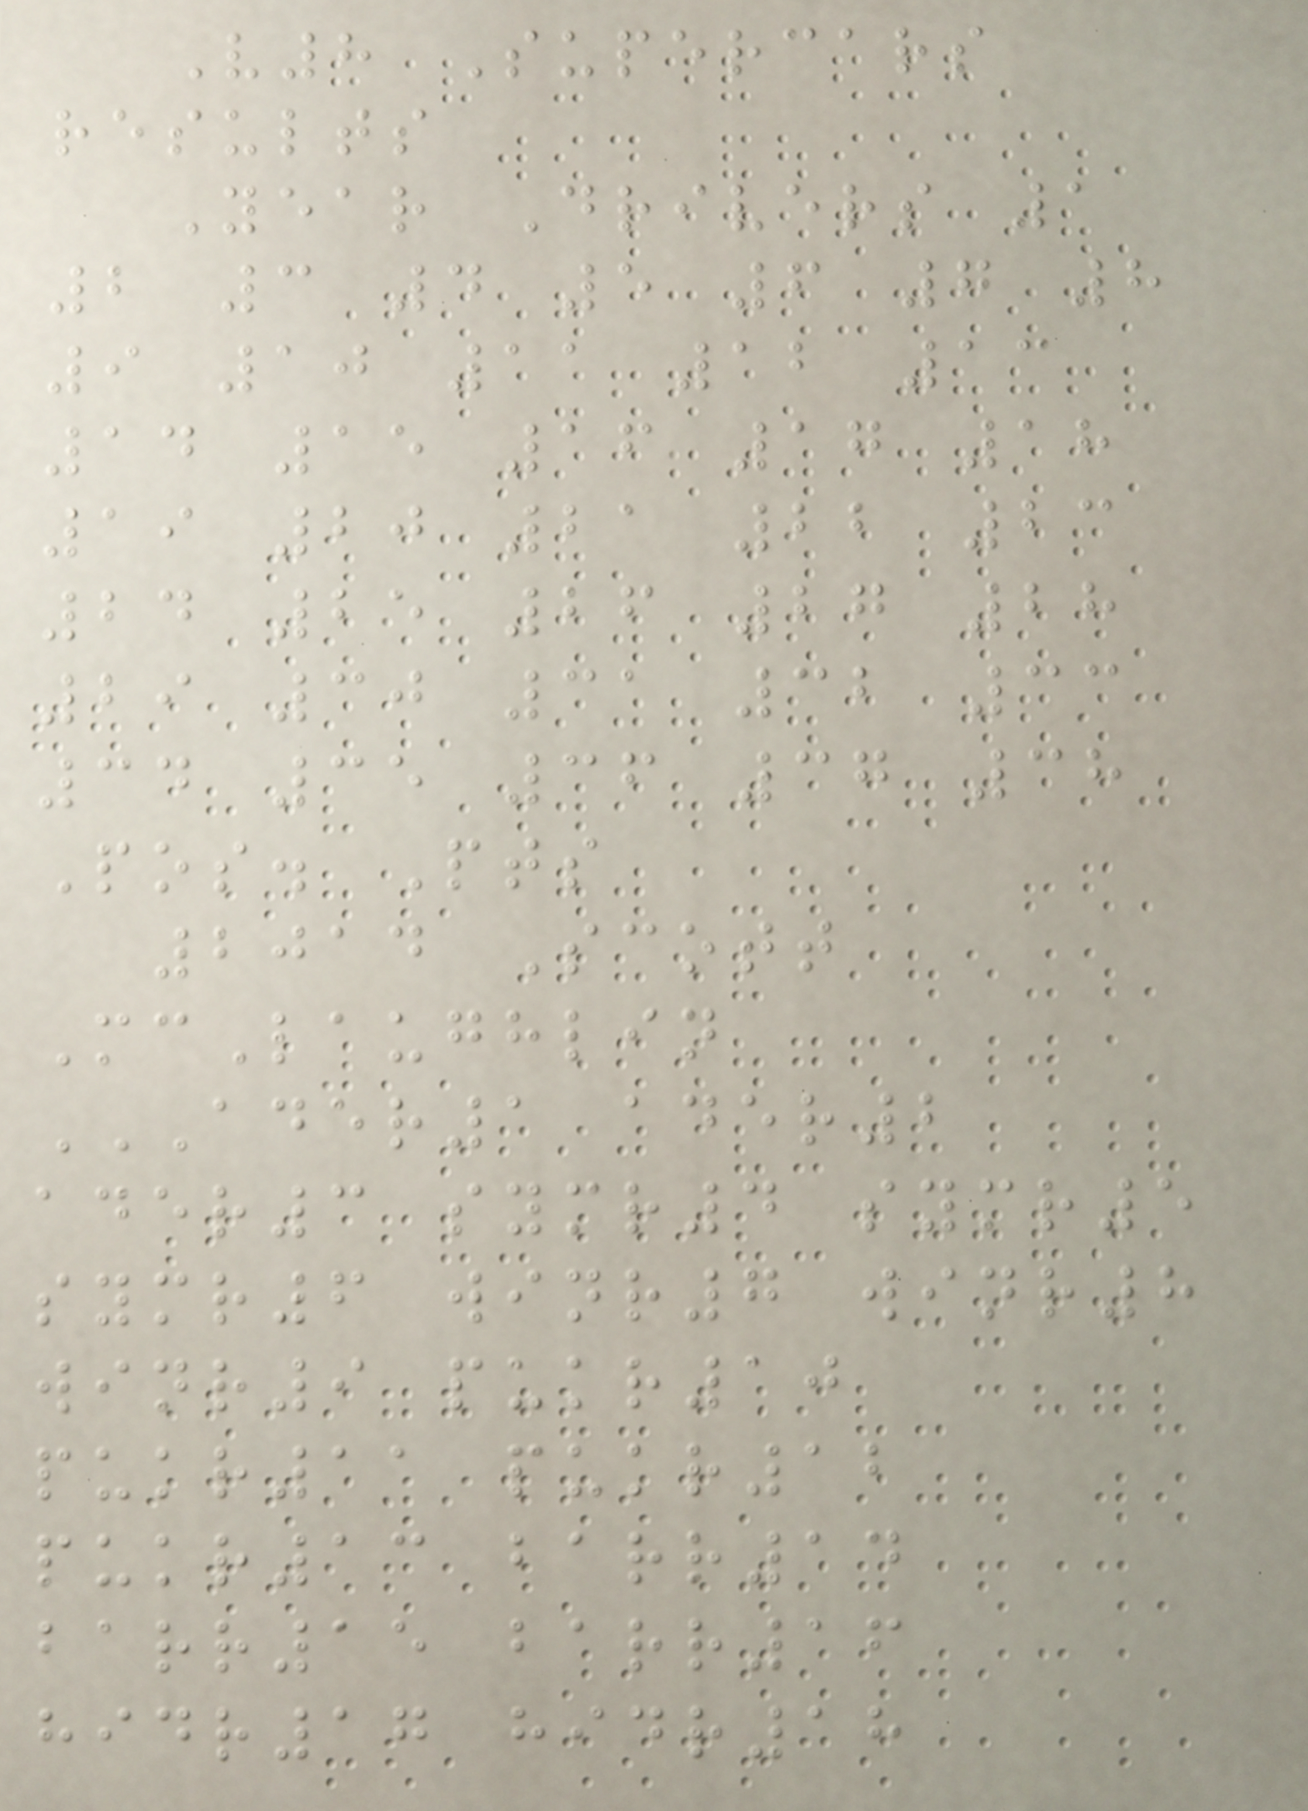V8 Supercars
results
Year Drivers 1
2 3 4 5 6 7 8
9 10 11 12 13
14 15 16 17 18
19 20 21 22 23
24 25 26 27 28
29 30 31 32 33
34 35 36 37 38
Pos. Pts
2014 Scott
McLaughlin
ADER1 ADER2
ADER3 SYMR4 SYMR5
SYMR6 WINR7 WINR8
WINR9 PUKR10
PUKR11 PUKR12
PUKR13 BARR14
BARR15 BARR16
HIDR17 HIDR18
